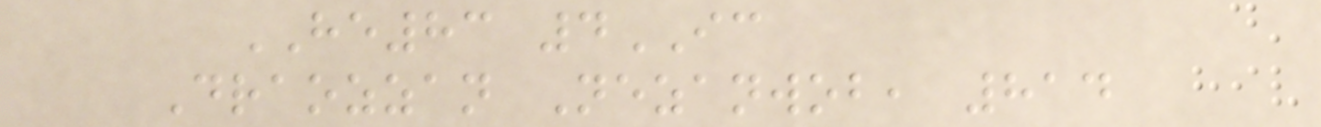HE83 4IC
Draozzan Nezanwob, 814
